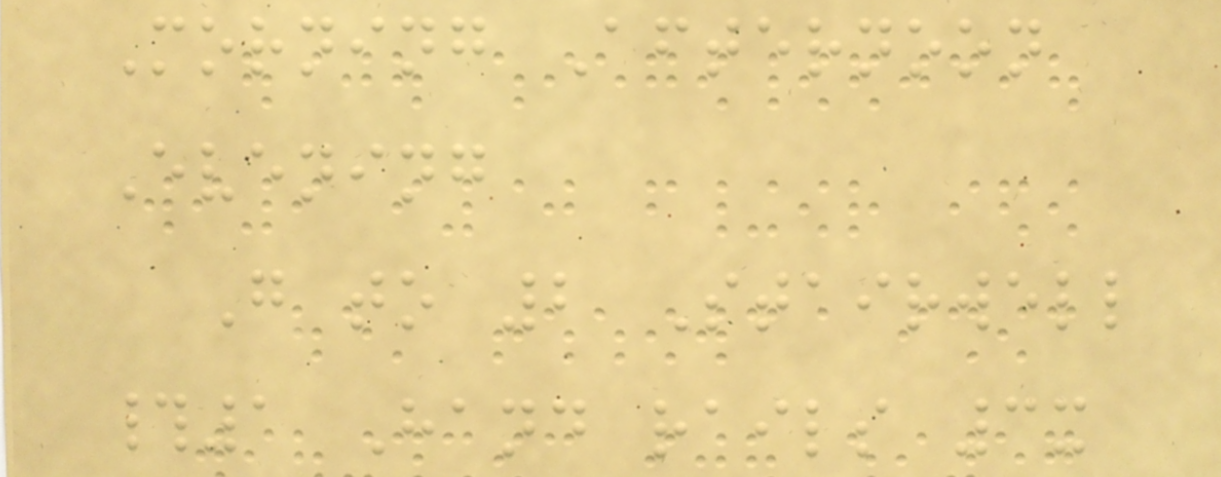Morning Afternoon
Evening
G to 2 Stairwell
#1 Hand rails 3x
